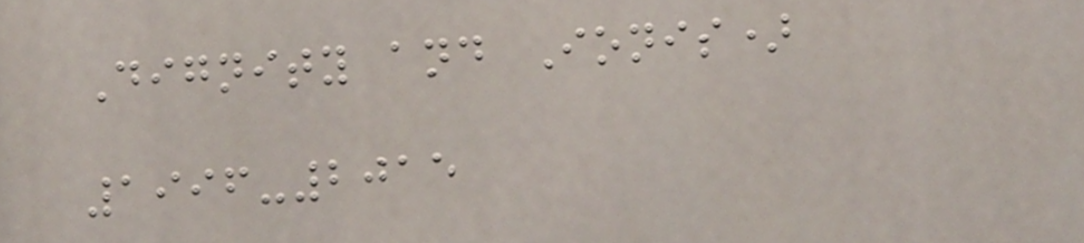Dignity and Ionis)
1996-2015
